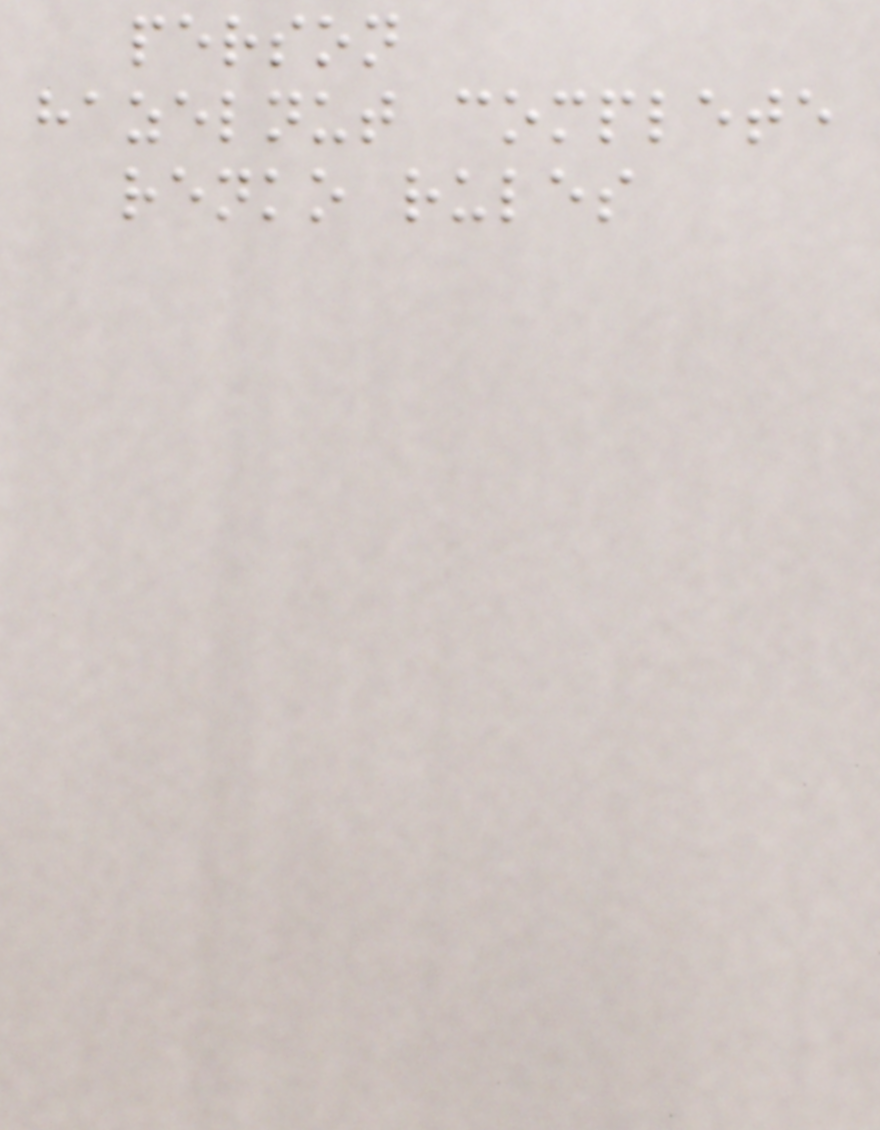person
hazelnut complete
renko rules
